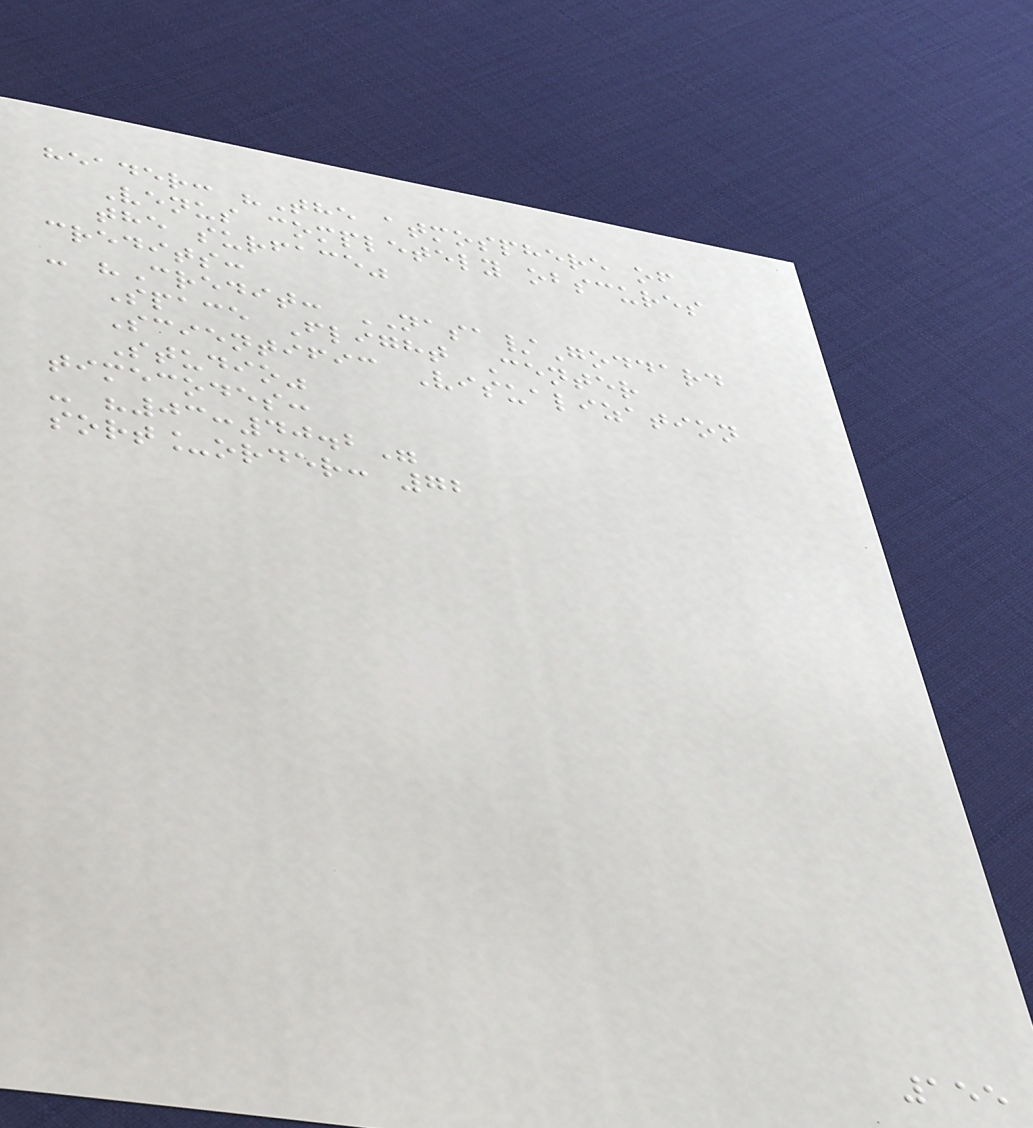header: "The atmosphere of
Venus completely obscures
the surface"
credits:
- "Credit: NASA/Goddard
Space Flight Center
Scientific Visualization
Studio"
timecodes:
- "03:40.2"
sort_order: 72
155
